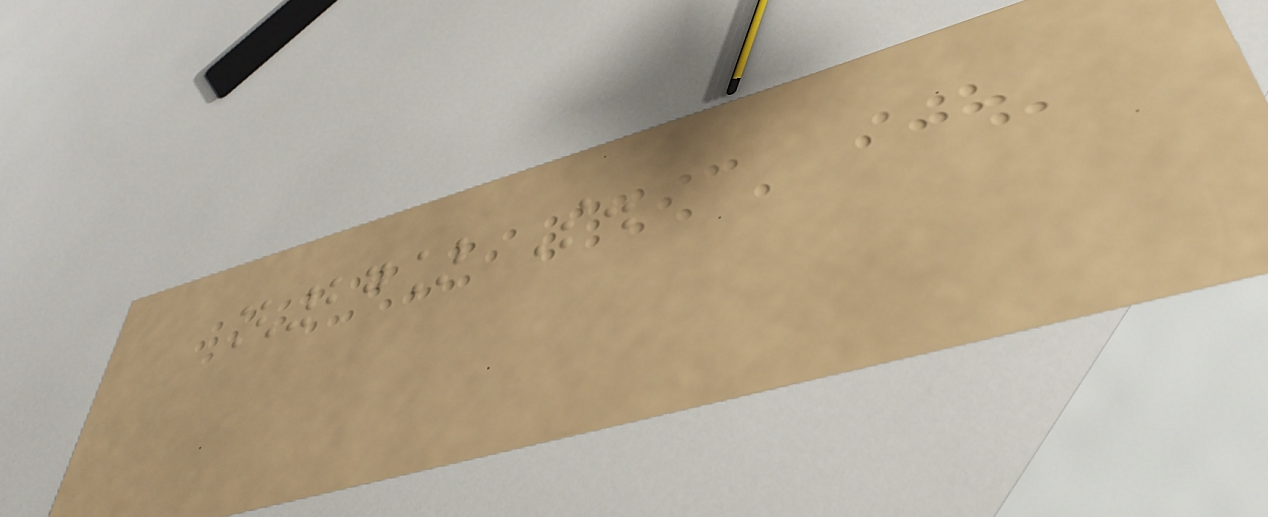[27] S.
